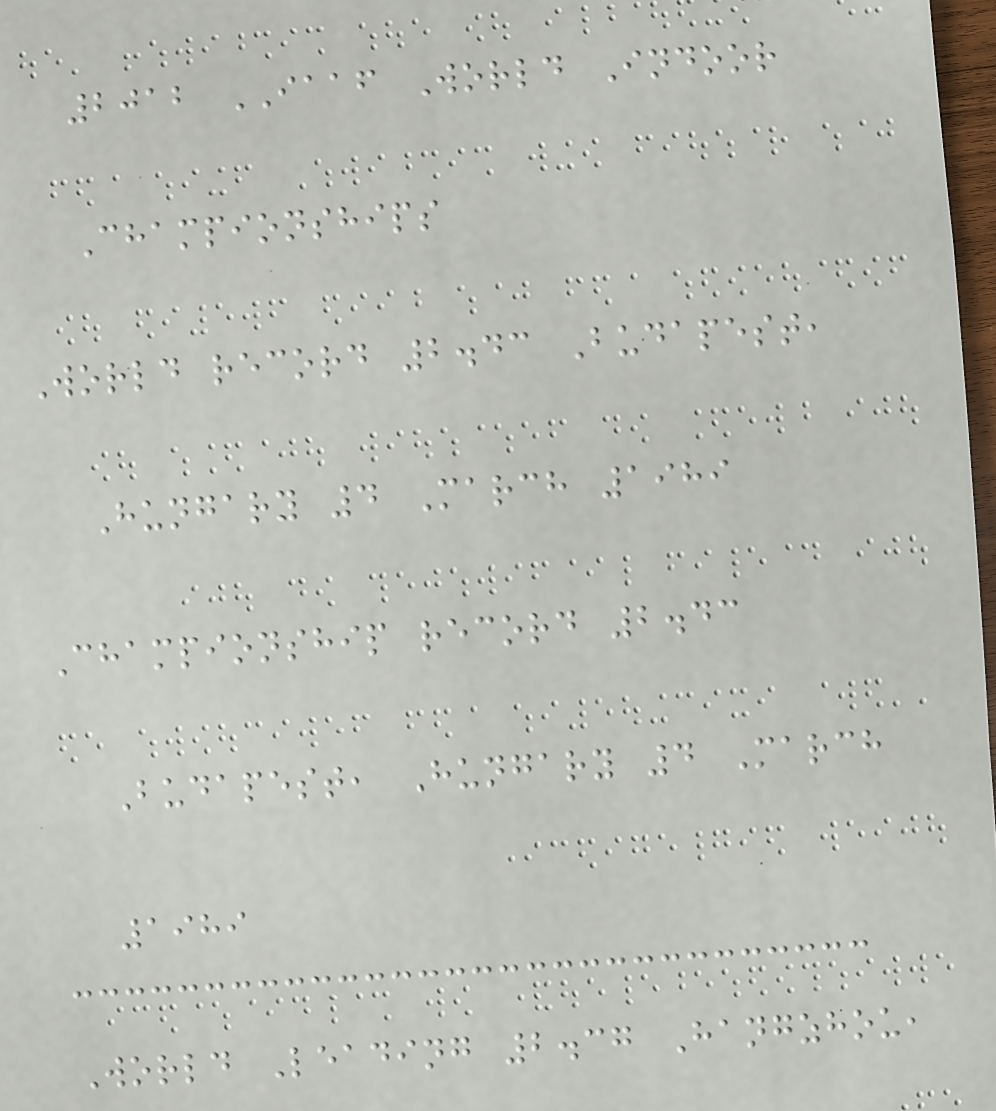2012 IAAF World Indoor
Championships
World record 2.43 Budapest,
Hungary 4 March 1989
Championship record 2.43
Budapest, Hungary 4 March
1989
World Leading 2.37 Hangzhou,
